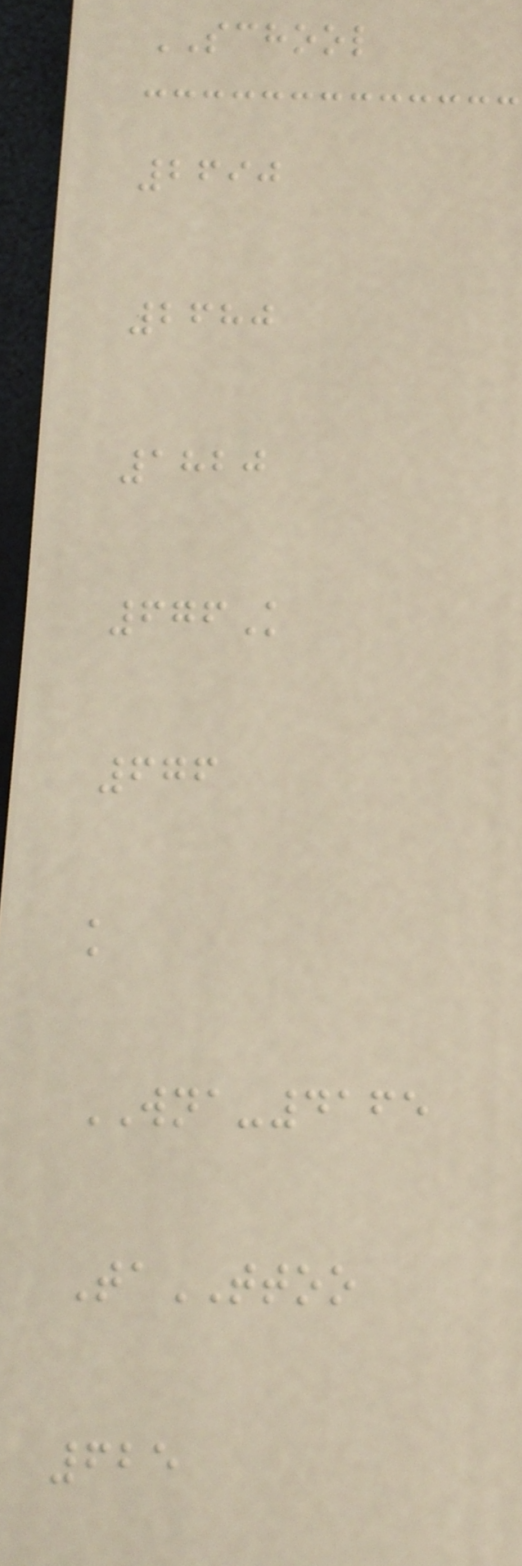SCHOOL
2690
2680
1820
676K
676
k
WNA-4165
TaTTOO
625
